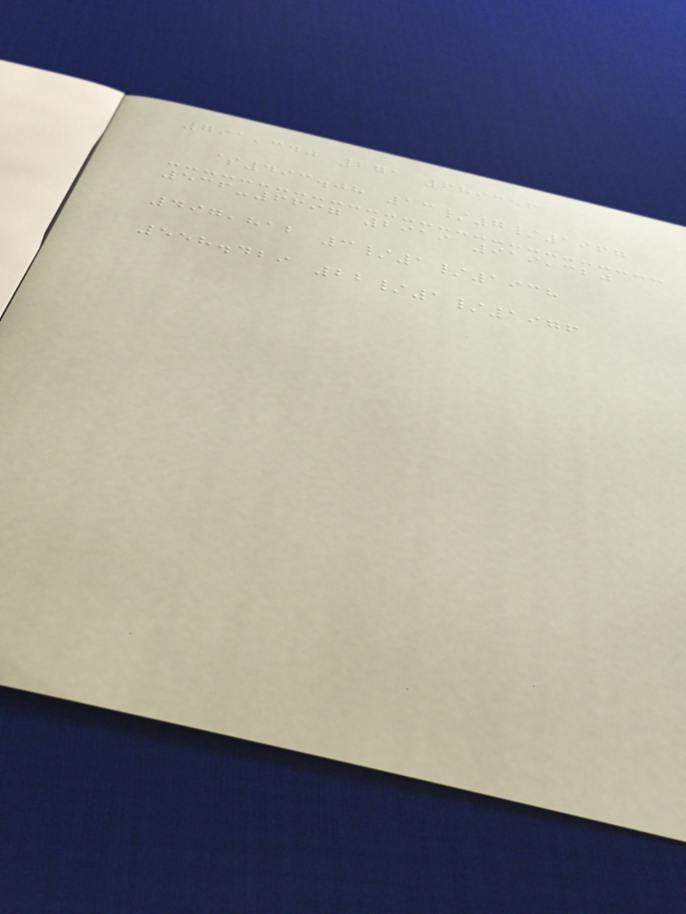791,340 271 689356
$493.08 13/7/1967
536-6697 2919 919,320
497,812 3/1/1938
558.429 22/1/1976
